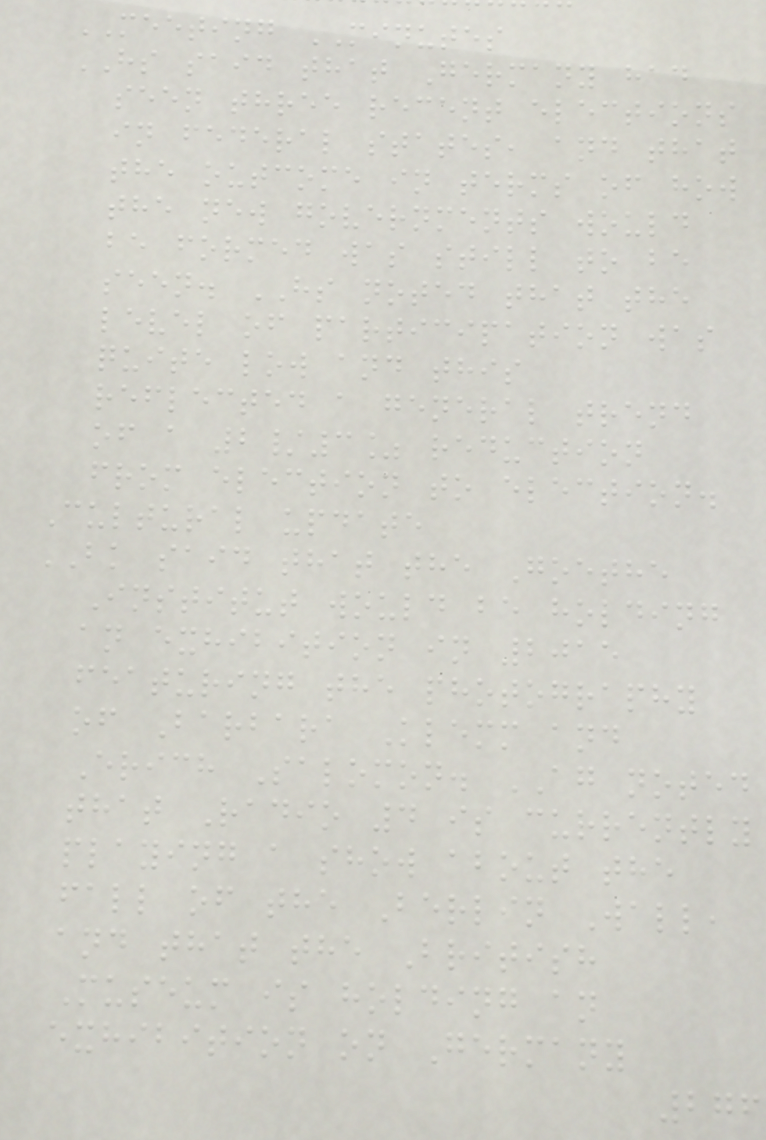MEETING MINUTES
HS said that Germany had
seen three recent elections
in federal states, and that
the outcome in terms of how
the new governments would
be formed was still to be
seen. HS noted that the
level of participation was
quite low and this
reflected a general trend
of a 2/3% reduction
from election to election.
Cultural update
BK said that the Goethe
Institut would be holding
an exhibition in 2015
featuring the photography
of Barbara Klemm and
Erich Salomon. AG noted
that Radio 4 is currently
playing a show about the
fall of the Berlin Wall,
and that the British
Museum is holding an
exhibition on Germany
276
